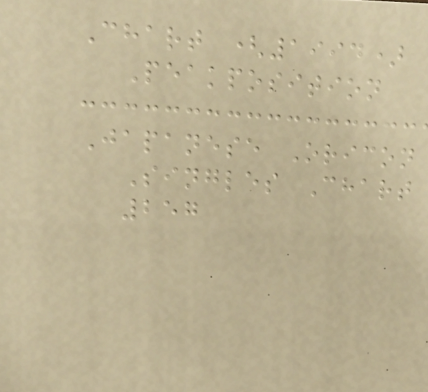Chart (1994)
Peakposition
Japanese Oricon
Singles Chart
257
